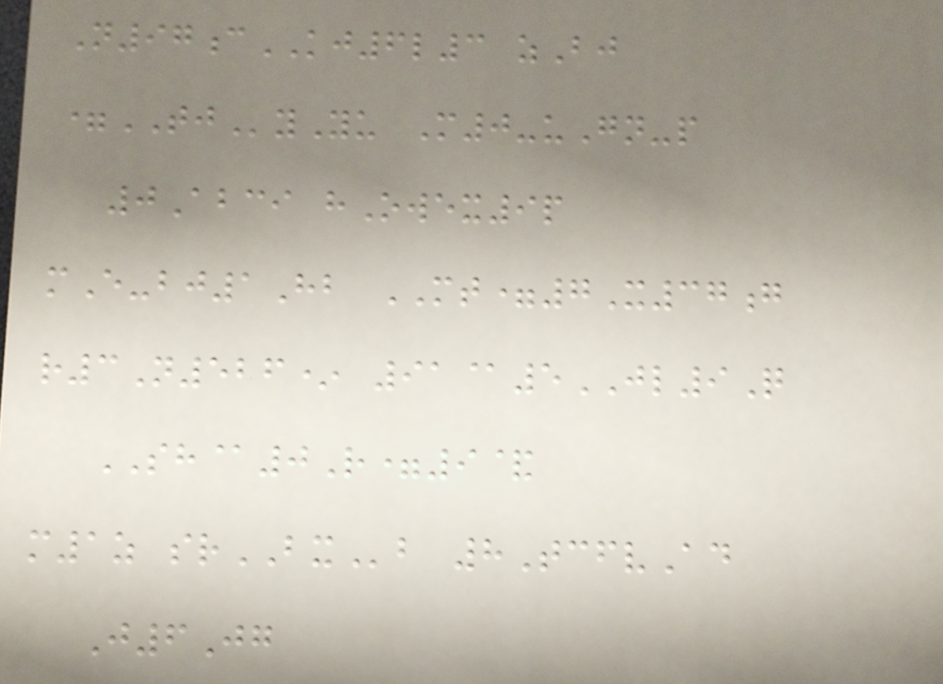N97cKJ6l3 zBj
=TJyYu M0-uGn-p
0Abci hOwex9p
mE-bj1Hb MT=7X37g
r3N526* 91@5JL9Q
SH@0R=9&
m1z srBXb 8TcfvAd
J6Jg
